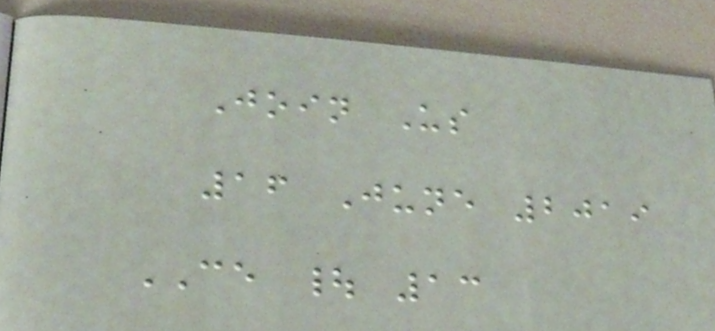Join Us
16 June 2019
CE | 13
